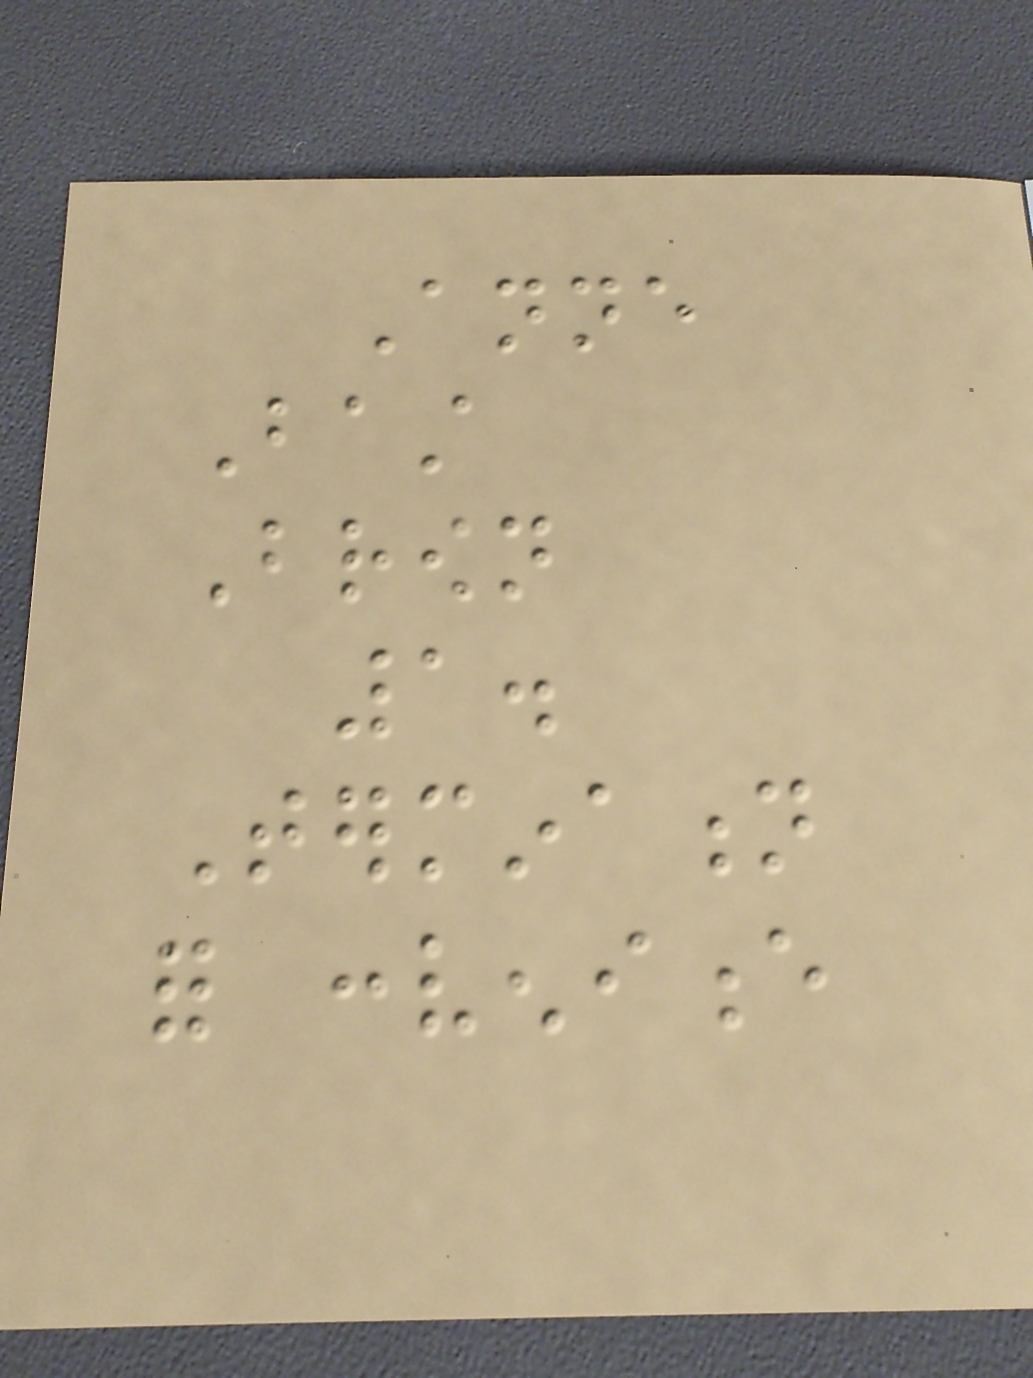Anne
Bast
Brown
1.
Termination
for convenience
